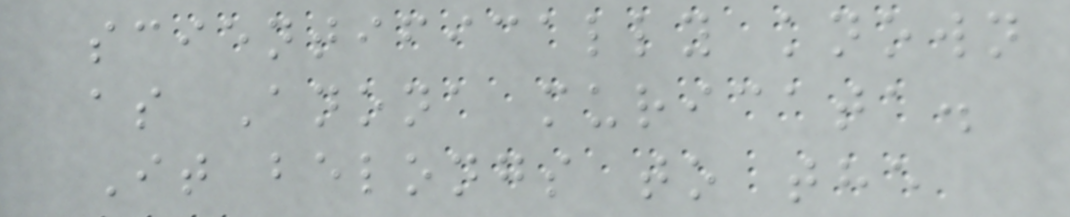scientifically known
as Anona muricata.
It belongs to the
